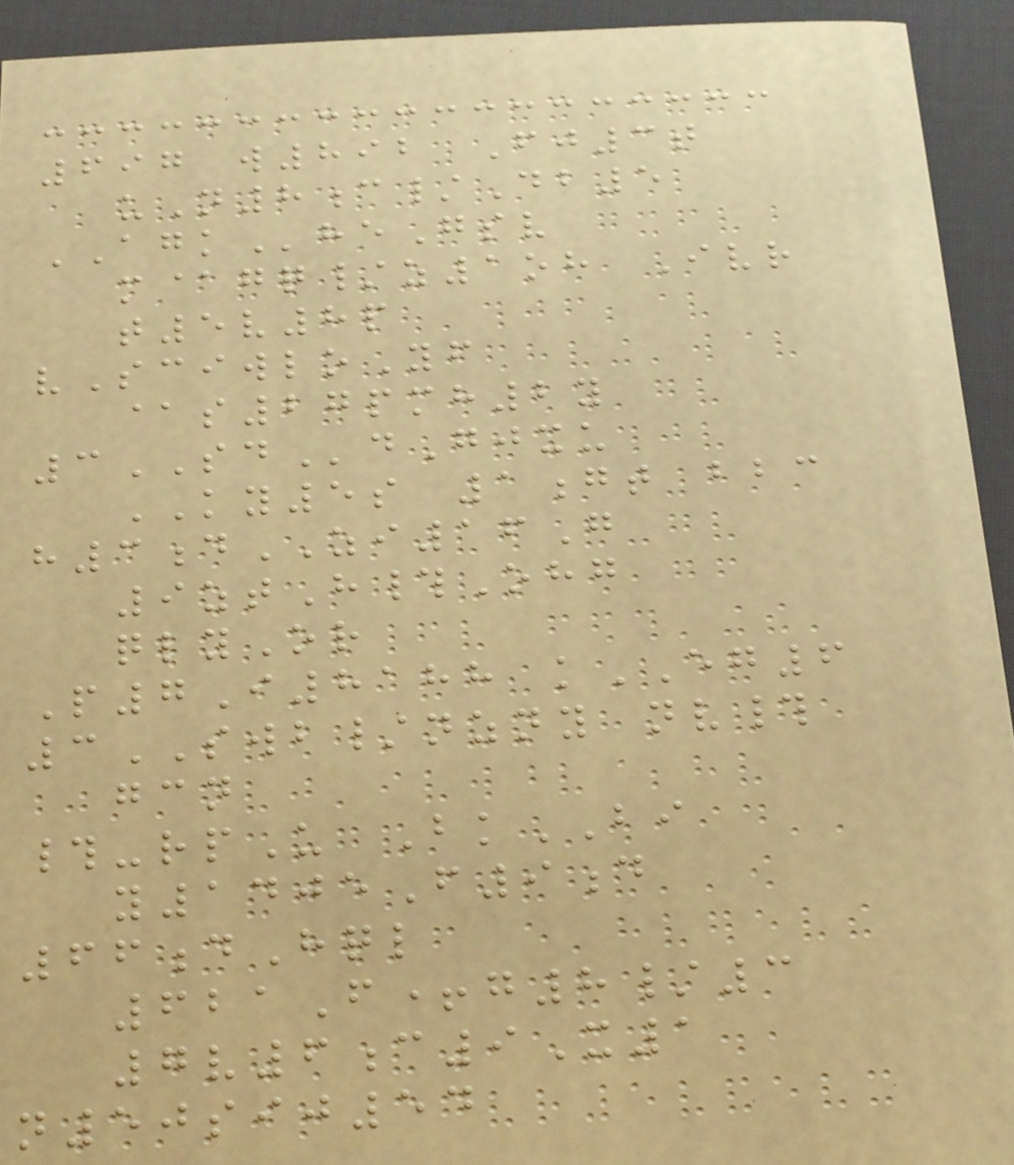697 w892 Fj3t
uN8c/Db5
AGKheGsv
m@gq/z1oh Ivr
t5v8p
vSciwloYf
@s27pmh2y
3SDdGjxu
KY5s 1gt bbc
h3dZI16G
9ztH#Ohg
qlyOr
P7I8188 kEG6
3SWB/nzny nv#
gcn
#-rpU BkBI
y1405F9d
66dHql
621F+g8/3
7v6c9X1
n50sij54
